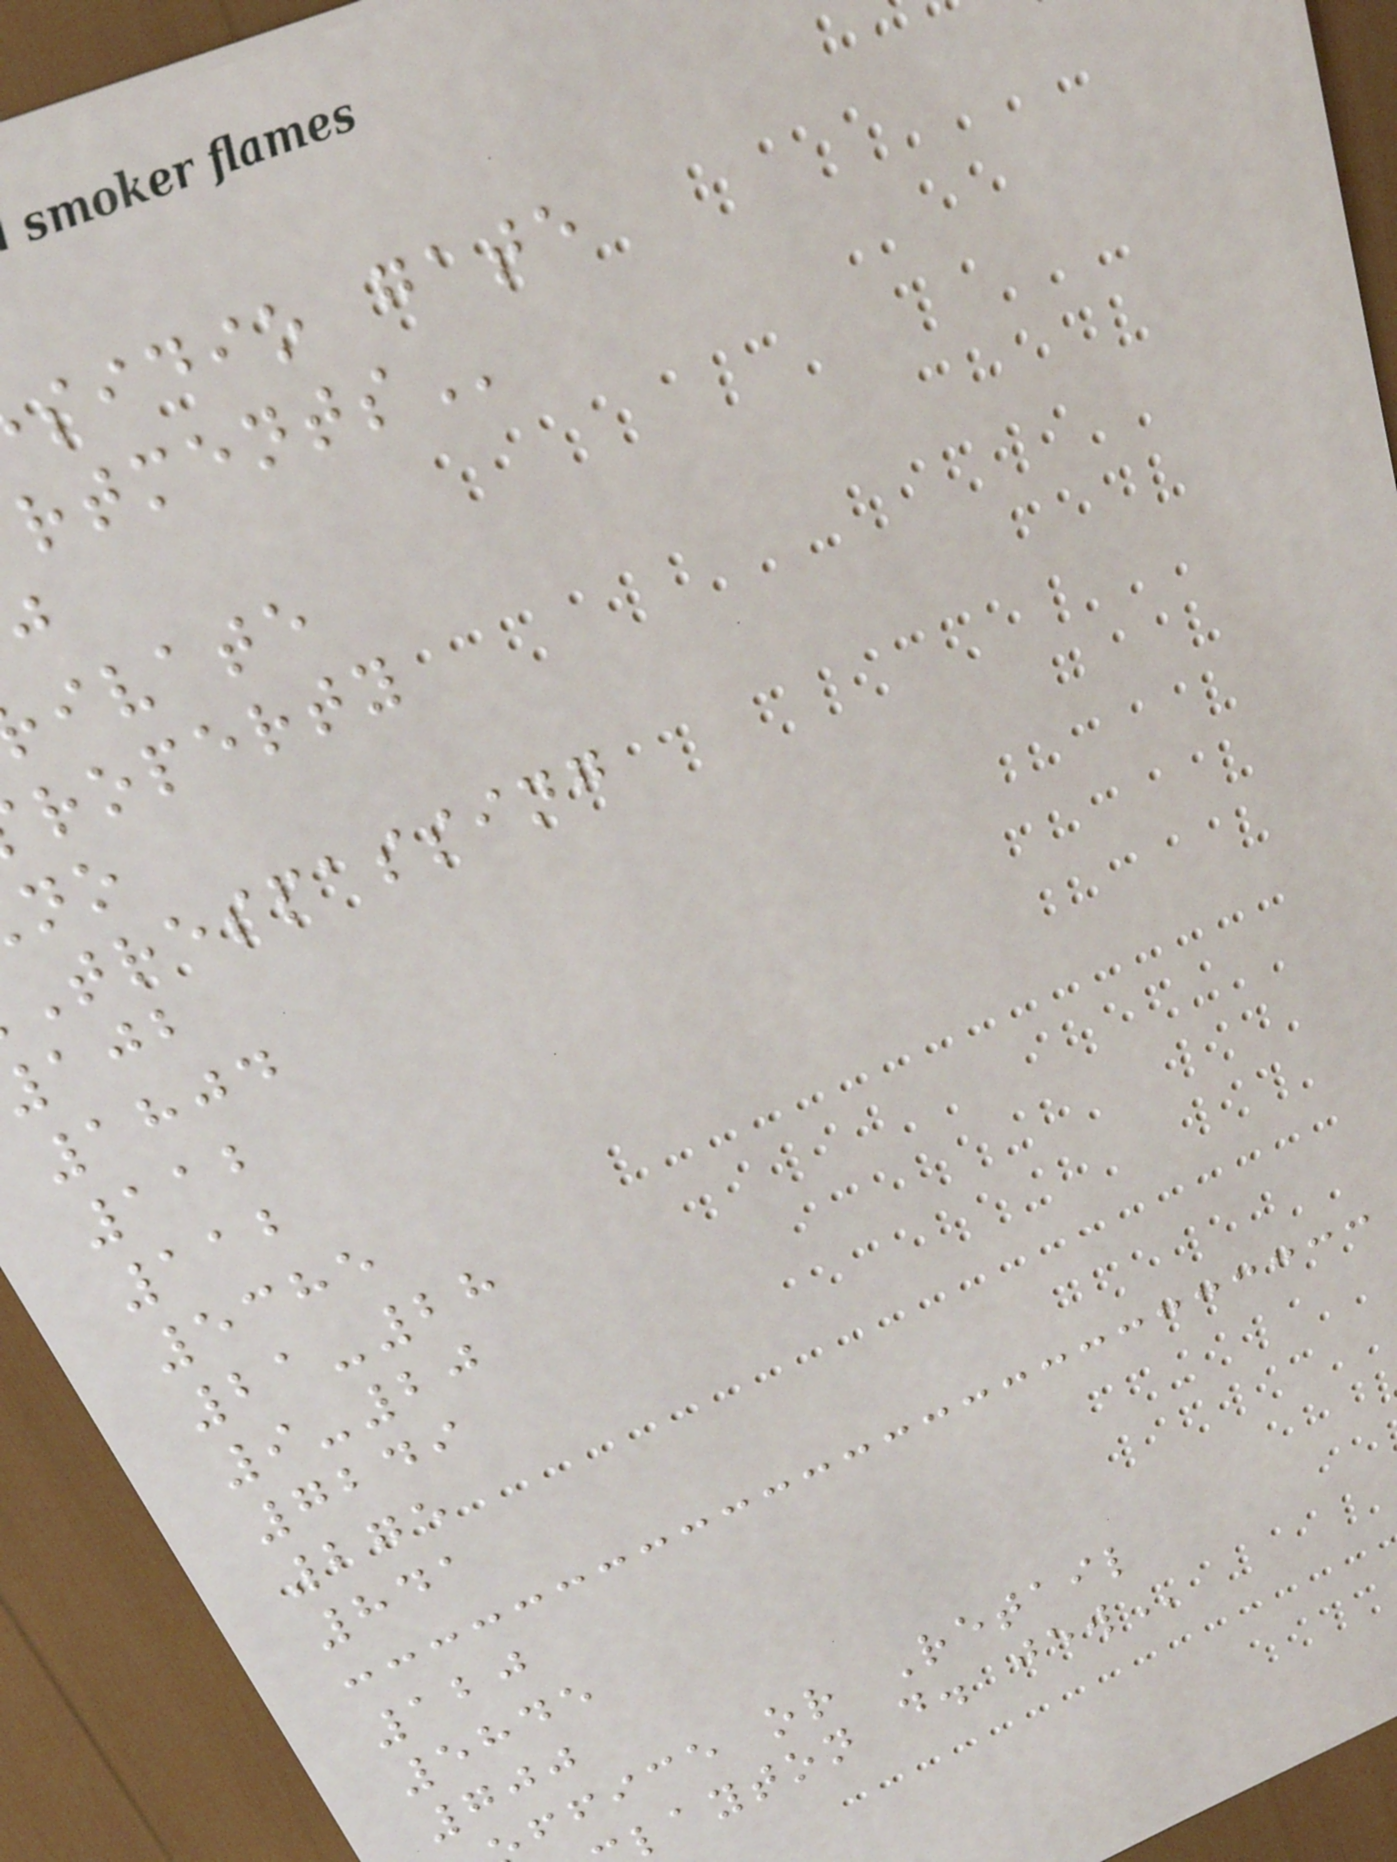sidio gate
ivate
roperty
trespassing
1804
112
112
5385
21-28
9-20
7249
275
841
120
5845
700
ffice or Retail
layton d.
